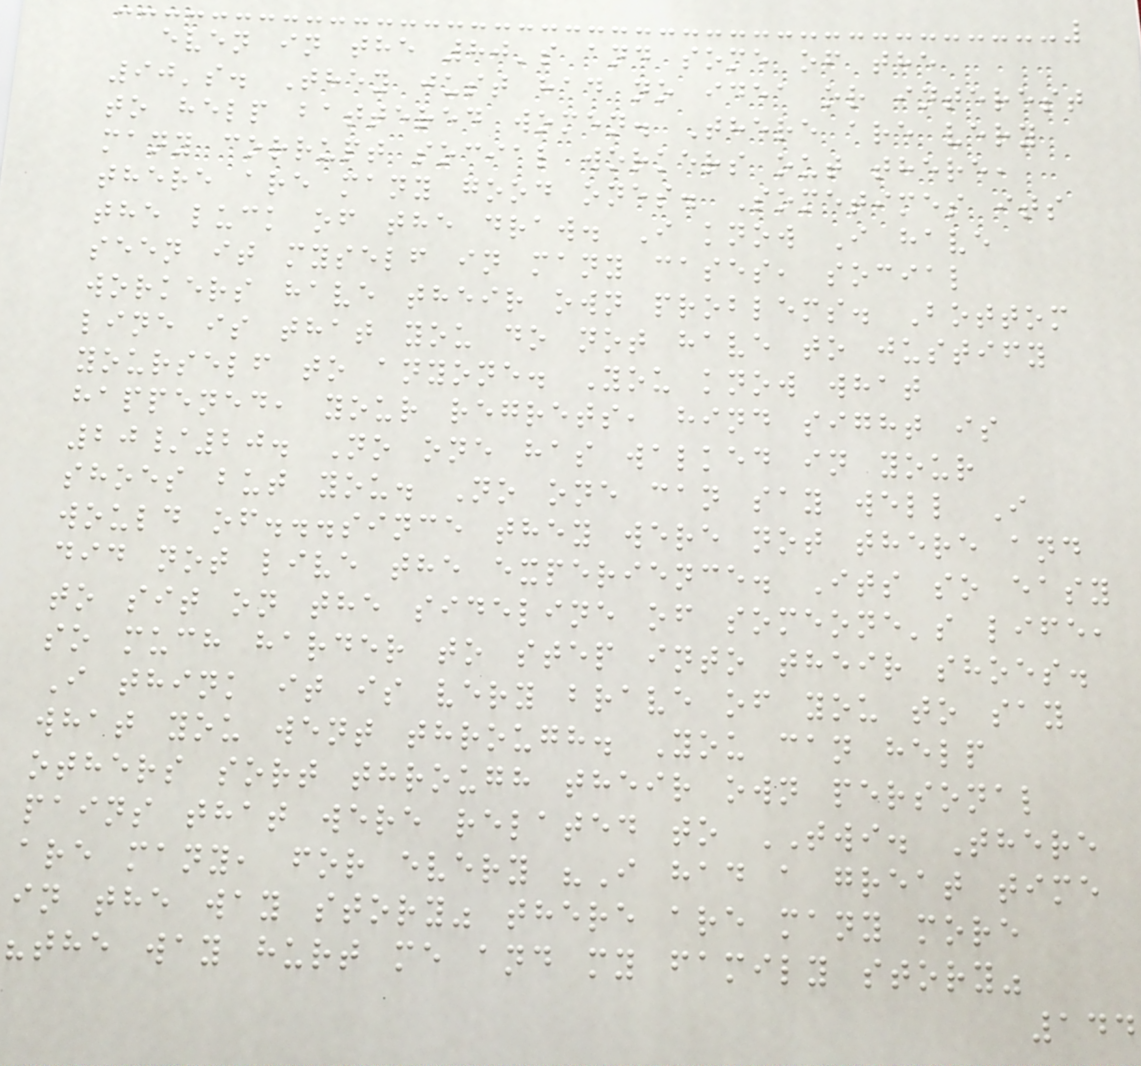even in the 80's and some of the
90's. They just had no idea or interest
to help battered women. There are very
many corrupt social workers out there,
there are many good ones. Sometimes its
the luck of the draw. I know I have
seen it myself in many cases, social
workers have their own problems. Bottom
line is that you do not have to justify
yourself to anyone. You know what
happened, your regrets, hind sight is
20/20. No one has walked in your
shoes but you. No one can say well I
would of...since they were not there and
did not live the experience. Its so easy
to sit on the sideline of someone's life,
so much harder to step into their shoes.
I think it is very brave of you to say
what you went through. You can help
others sort through their own personal
pains that were related to TWI. There
are many, for every "I had a great time
in the way story" there are many more
"the way hurt me and my family story"
144
